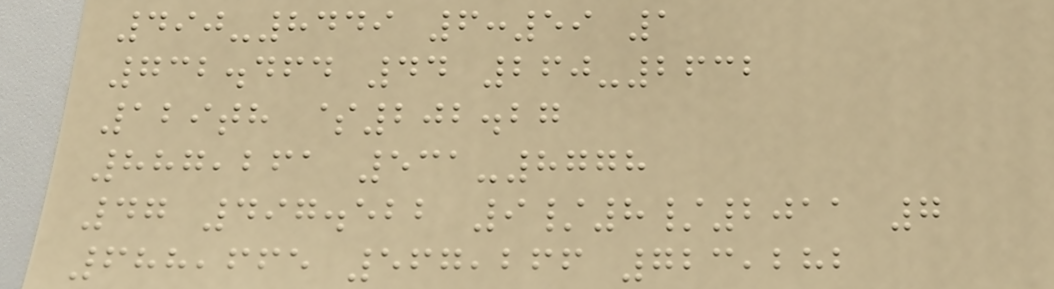490-8449 6:59 1
732.464 44 260-2632
129th $202.27
887,261 531-8778
47 497.522 9/8/2011 7
688,665 567,266 723,282
